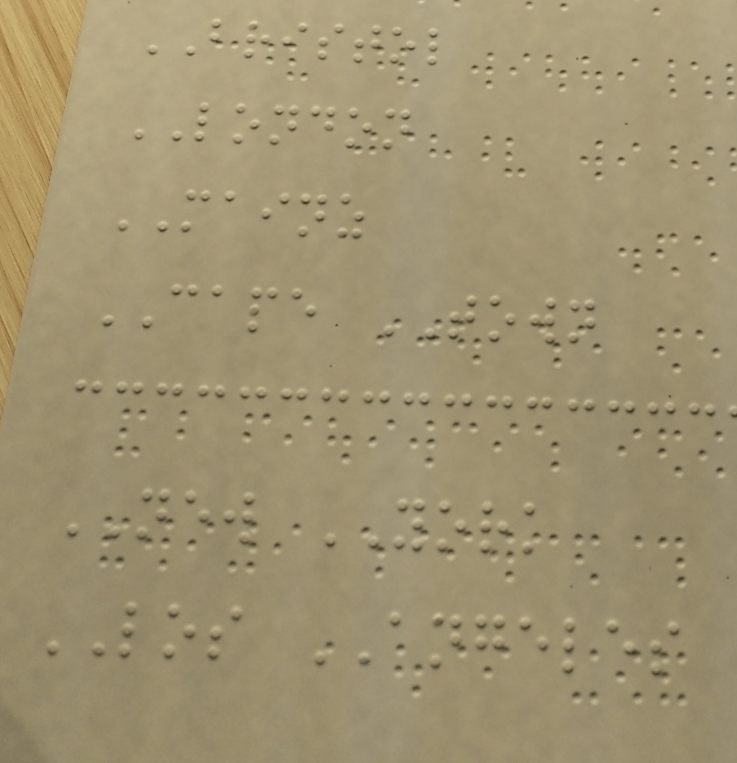BRISTOL
LONDON
MAINZ
CAPE TOWN
NEW YORK
LOS ANGELES
